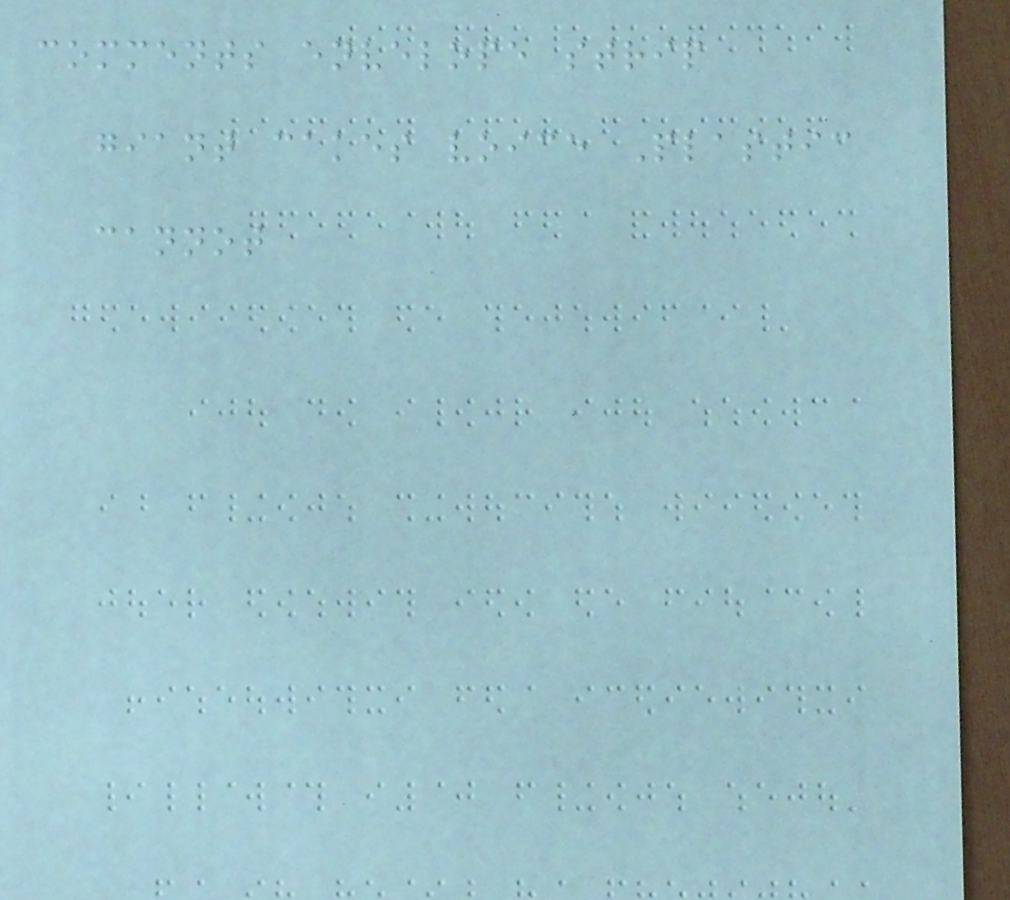comments envelope strip
giant cakes voice Plastic
cannot
